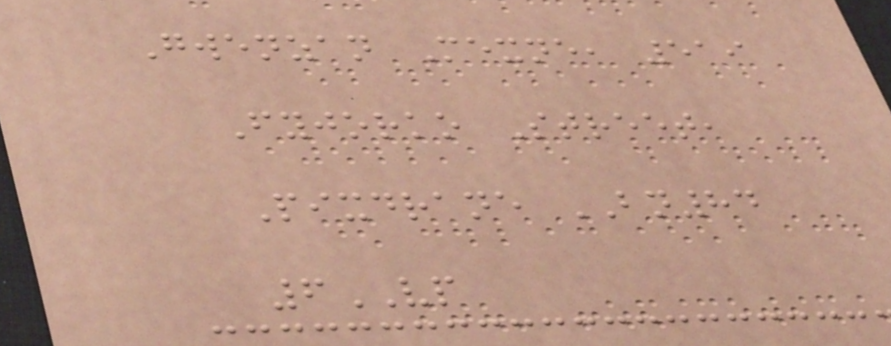Gwenzan Mexne, 519
Fyjorko Street,
Pixdrane BN84
6VP
